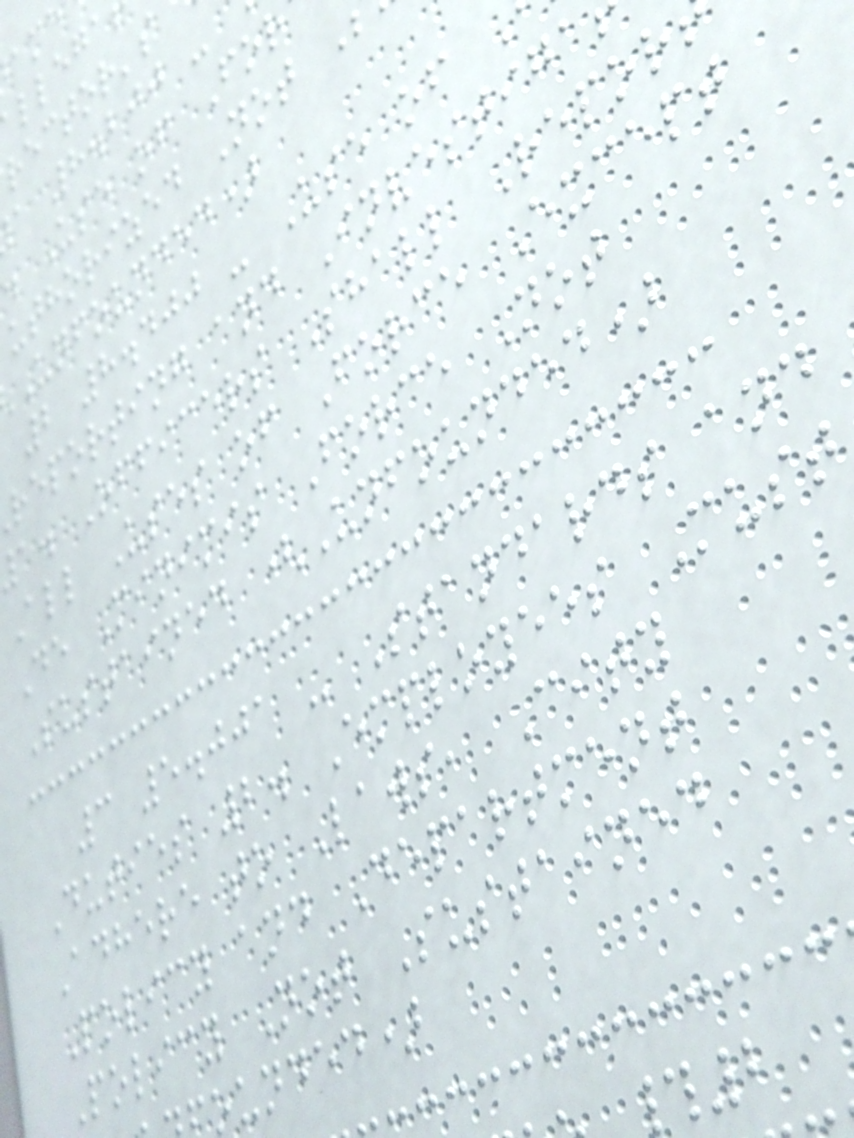rector's
a 8.200 -
. Use of For
uthorized Not
Unfounded)
2 8.400 - Use of
reporting and Investiga
a. Officers Shall Repor
All Uses of Force Except
De Minimis Force Not
Sustained (Unfounded)
3 5.001 - Standards and
Duties 2. Employees Must
Adhere to Laws, City
Policy and Department
Policy Not Sustained
ounded)
